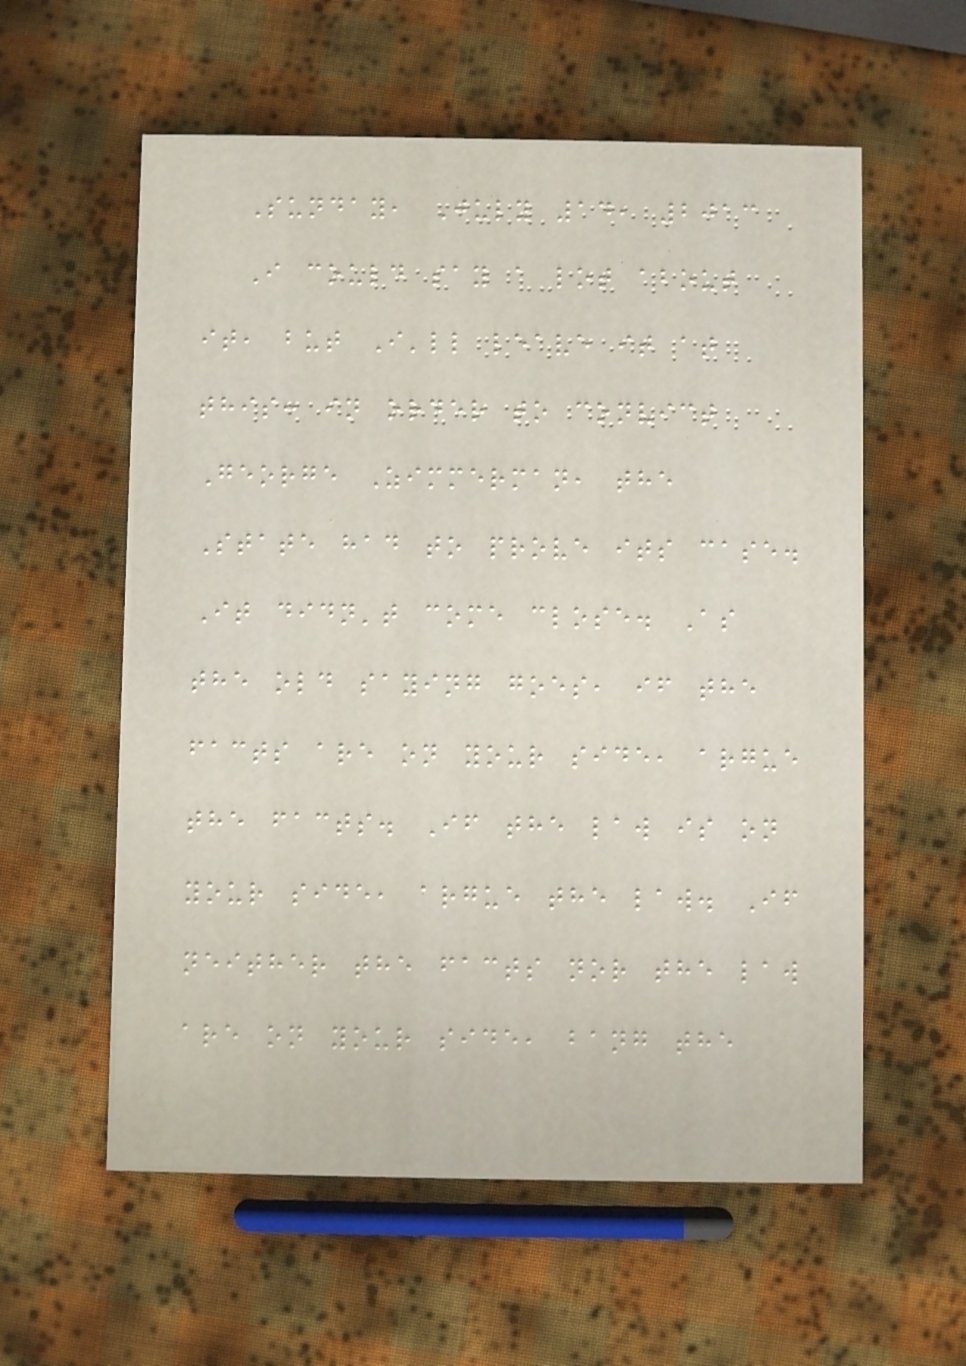Sunday, July 14, 2013
I could say a lot about
it, but I'll leave it at
this: in order to convict
George Zimmerman, the
State had to prove its case.
It didn't come close. As
the old saying goes, if the
facts are on your side, argue
the facts. If the law is on
your side, argue the law. If
neither the facts nor the law
are on your side, bang the
